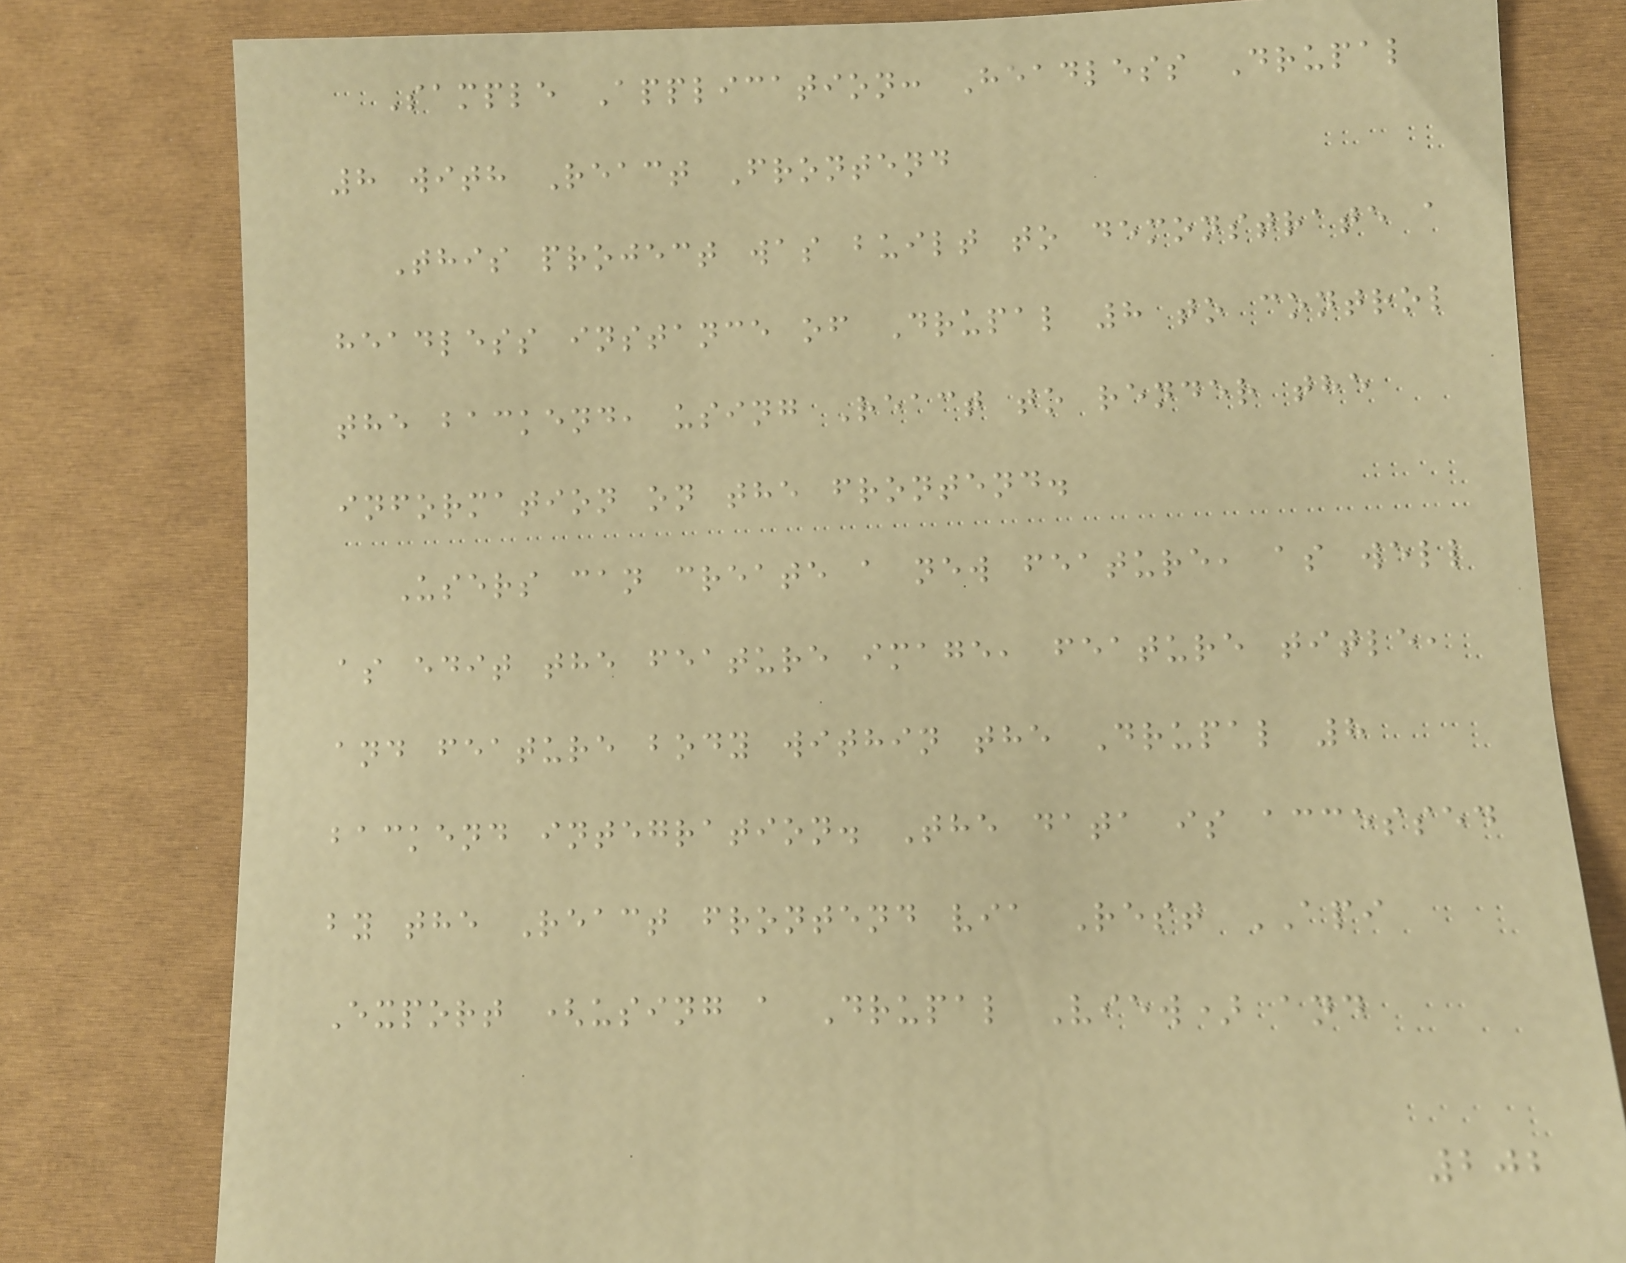Sample Application: Headless Drupal
8 with React Frontend
This project was built to demonstrate a
headless instance of Drupal 8 to control
the backend, using React to render the
information on the frontend.
Users can create a new feature, as well
as edit the feature image, feature title,
and feature body within the Drupal 8
backend integration. The data is accessed
by the React frontend via Rest API
Export (using a Drupal View) and
202
